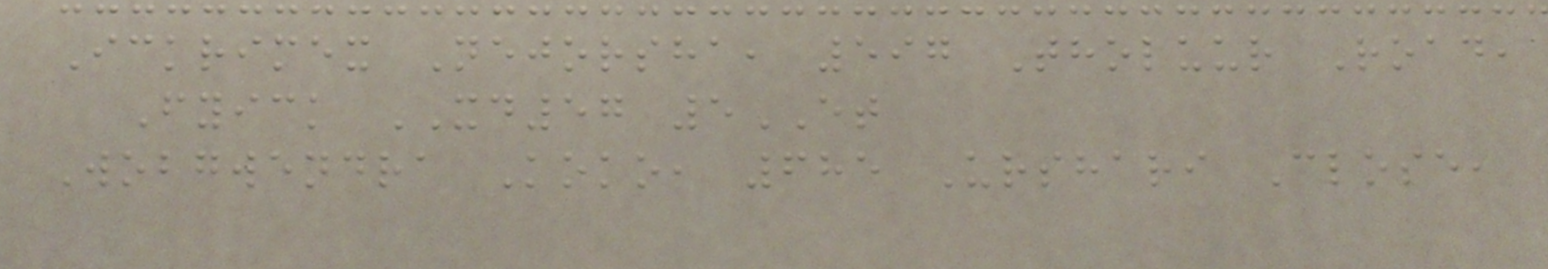Ickrimex Nejorsha, 597 Tholuur Road,
Fyick XD57 5ET
Wobgwendra Koko, 685 Urshari Close,
